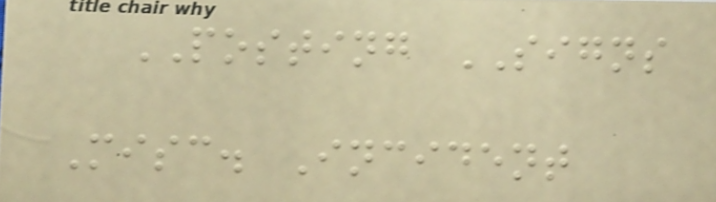POSTING SIGNS
Misc. Incident
